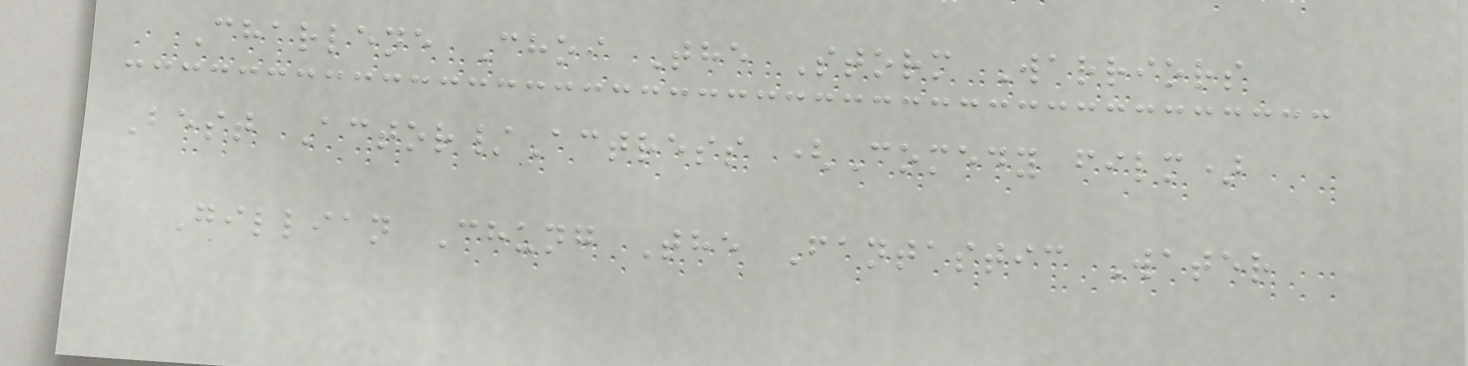Charlene Choi The Storm Warriors
Best Actor/Actress (Comedy film)
Gillian Chung The Fantastic Water
